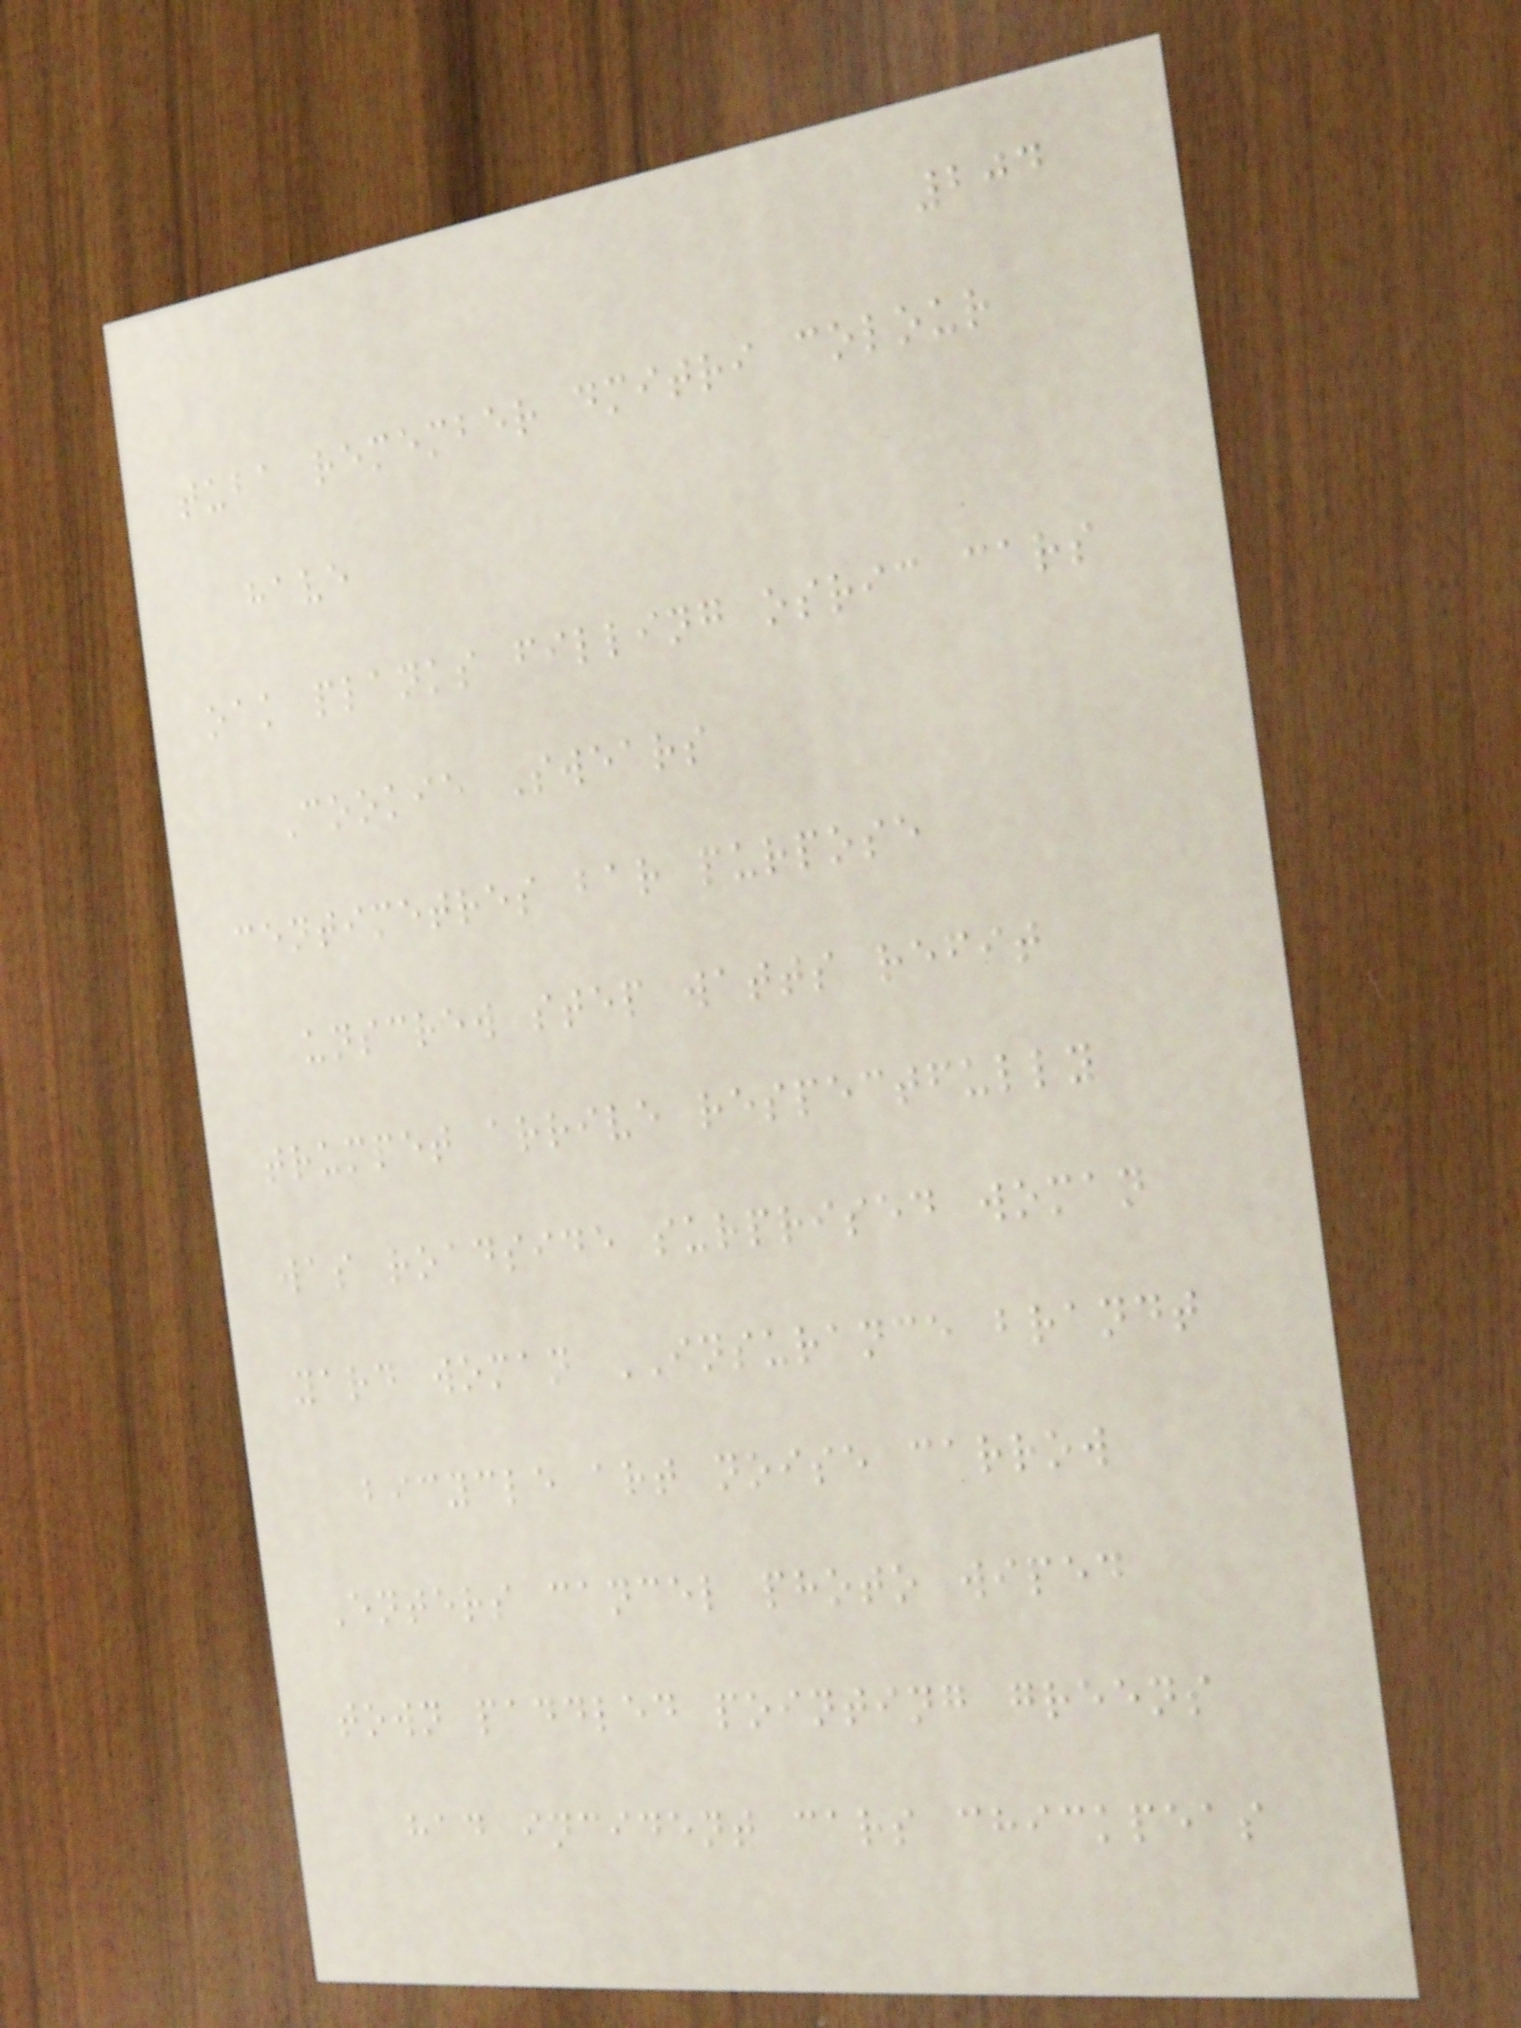204
tuba remember dmitri colour
have
oak planks filling osric cars
Cookie Swears
centimetres bar purpose
unscrew step watts refit
trumpet arrive respectfully
was roadside surprised woman
yard woman INSURANCE brandt
bicycle art noise carrow
Enters cancel photo wiped
town paddled pointing greens
had incident cars chickpeas
